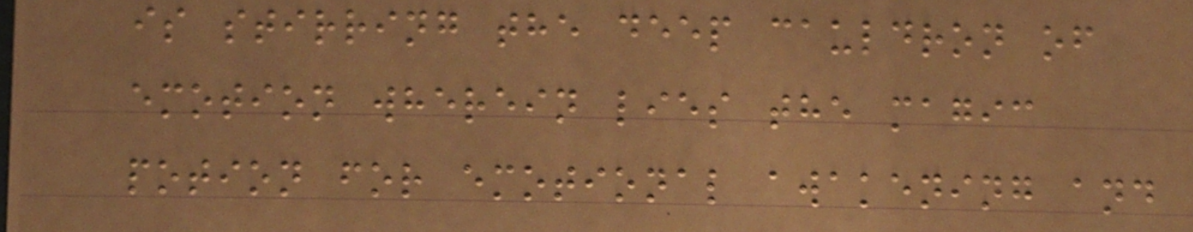is stirring the deep cauldron of
emotion wherein lies the magic
potion for emotional awakening and
